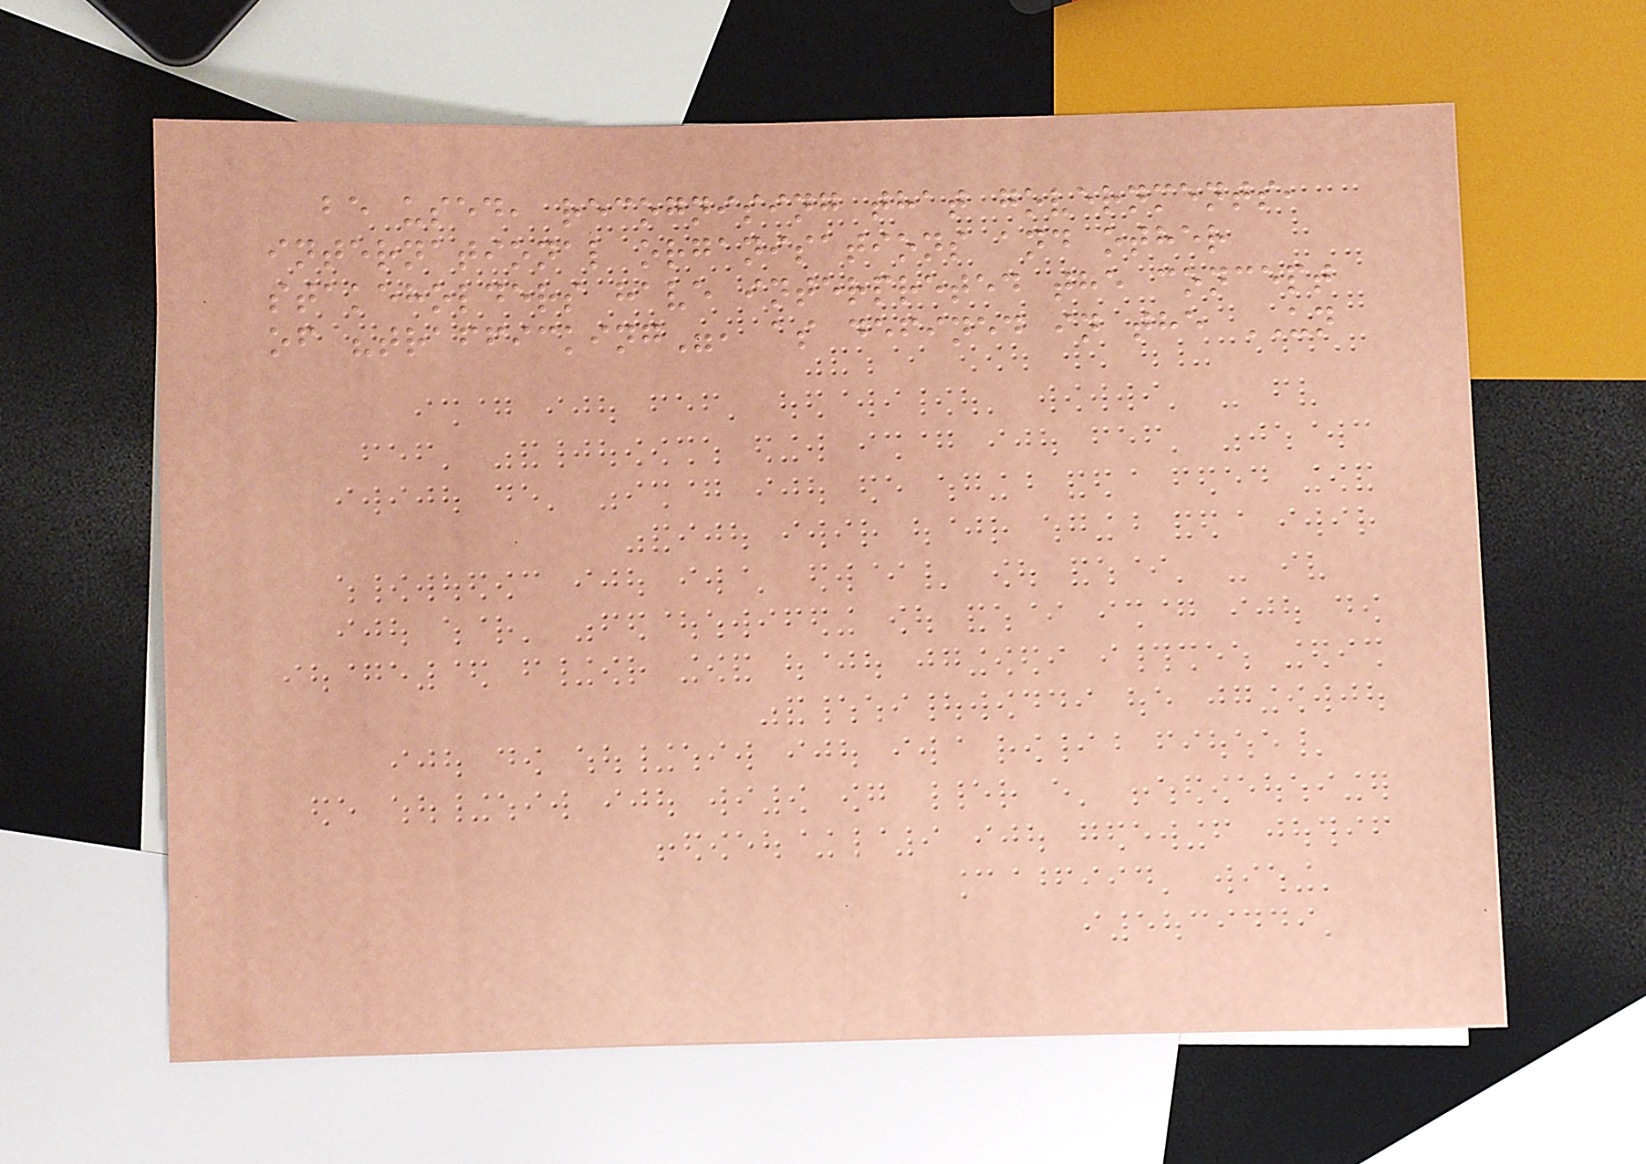be used, recognising that governments,
international organisations and other
stakeholders have interpreted the concept
of "trafficking", as defined in the UN
